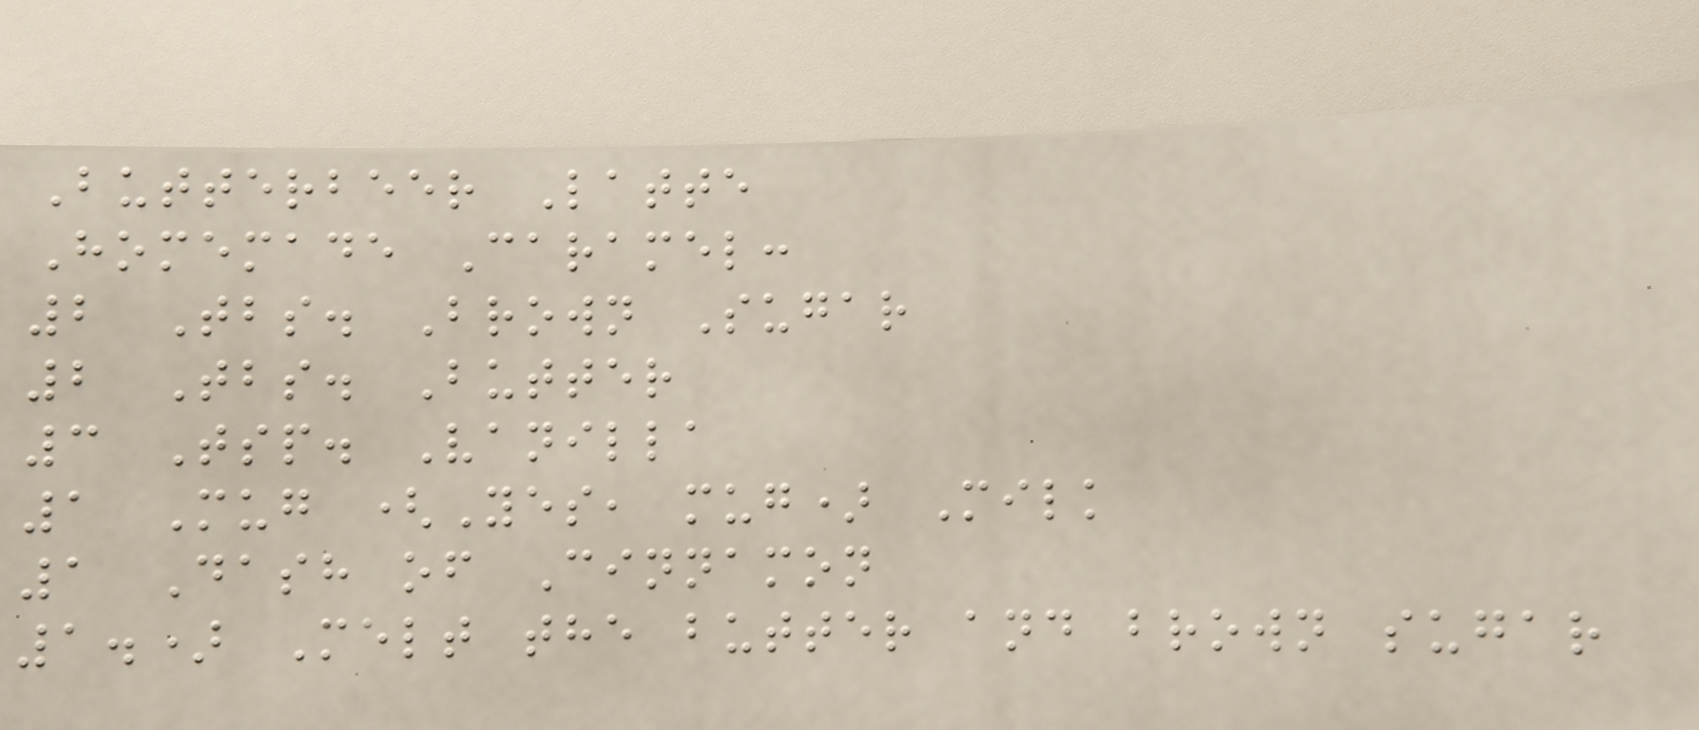Butterbeer Latte
Homemade Caramel:
2 Tbs. Brown Sugar
2 Tbs. Butter
3 Tsp. Vanilla
1 Mug (Yes, mug) Milk
1 Dash of Cinnamon
1.) Melt the butter and brown sugar
